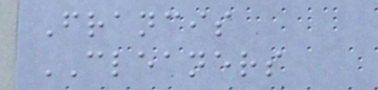Francis
CLEANERS
